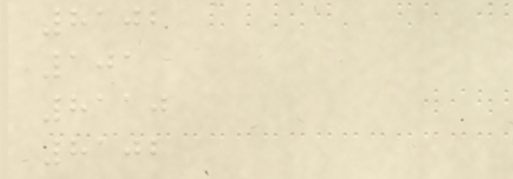8102
101
8110
8102
